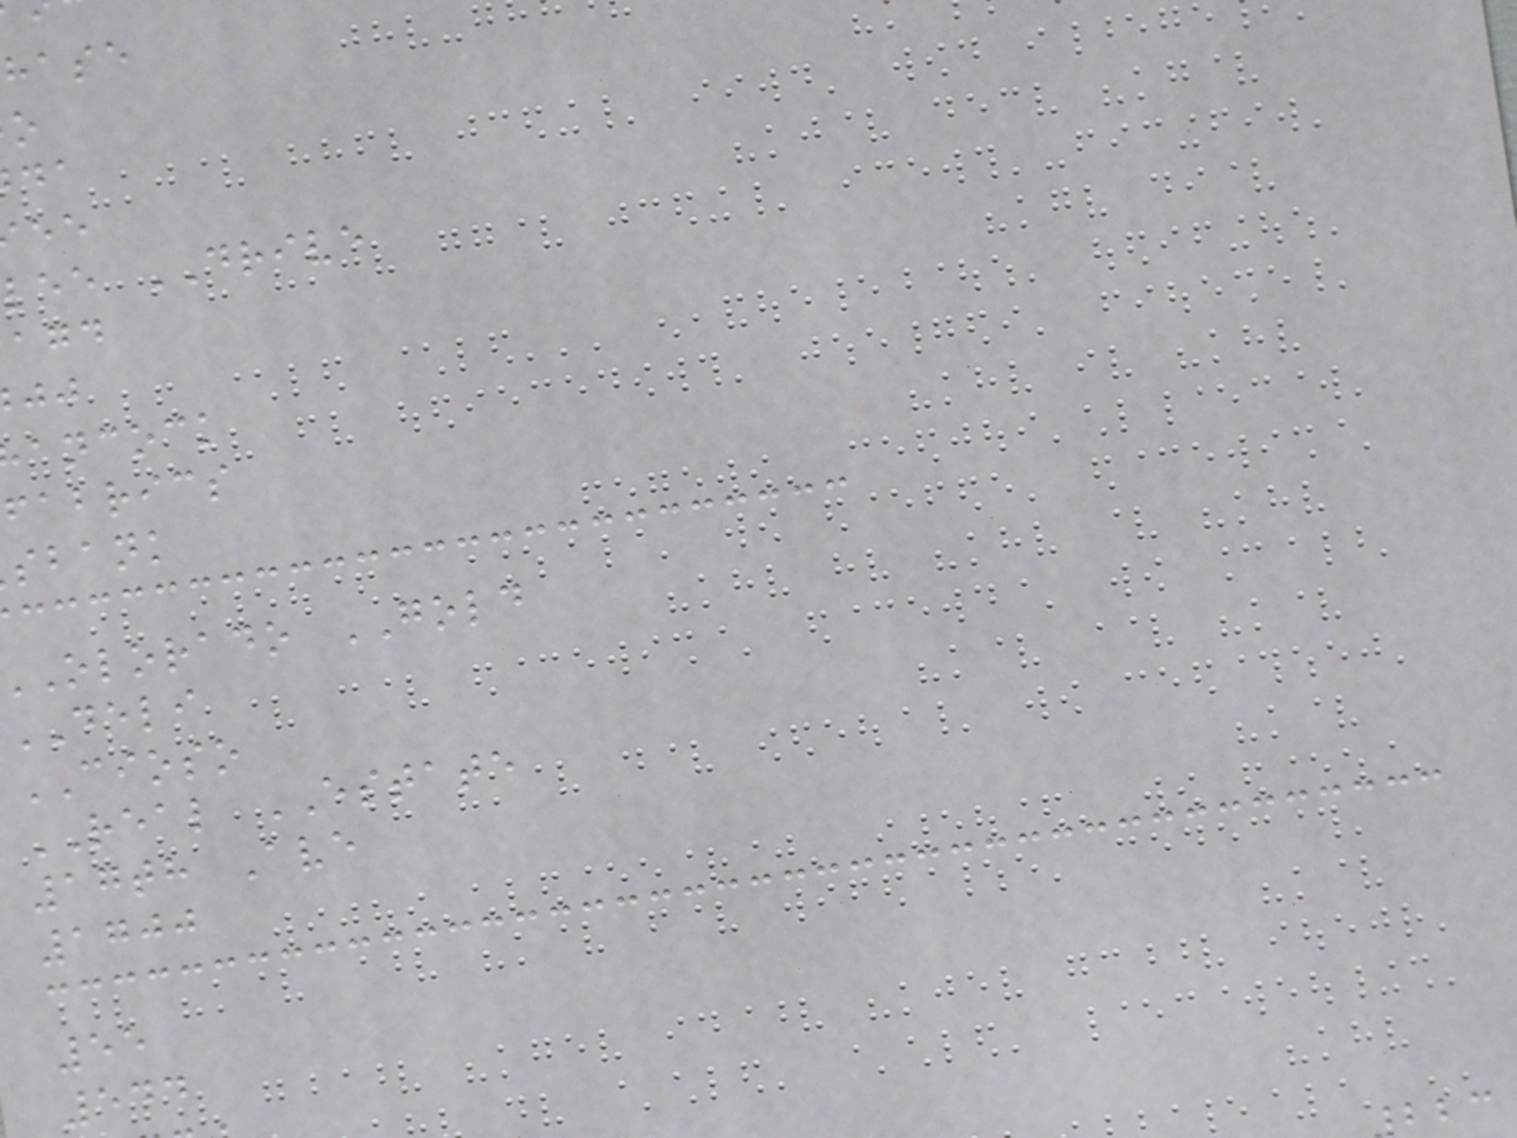hase
lee DRIVE
ancock
fabrics
sbank
olorado GOLD
DELI
CIOSO
REAL ESTATE
17th Ave
1700
55
544
